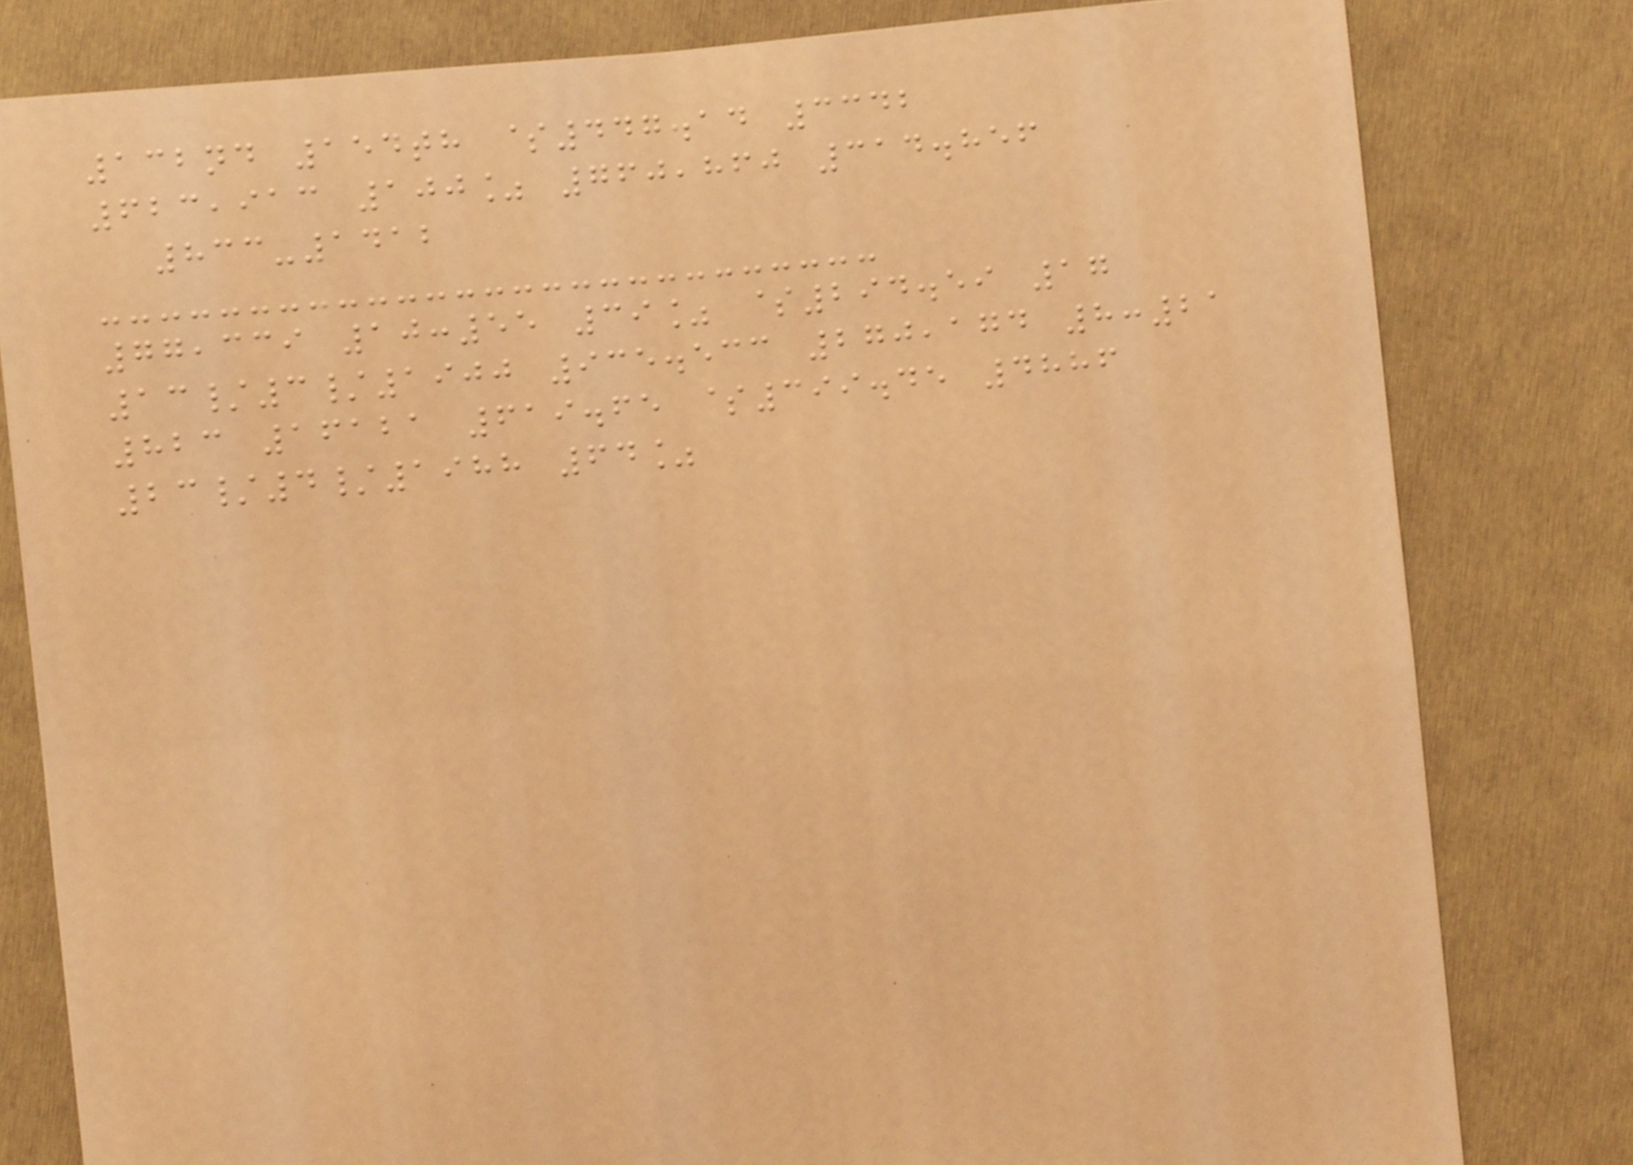132nd 154th $447.14 3342
623,913 100% 760,860 314.856
833-1412
77,339 10:55 39% $294.59 17
13/3/1900 935.533 270,174 8:21
823 16121 619.65 $399.45 4886
23/4/1988 64%
